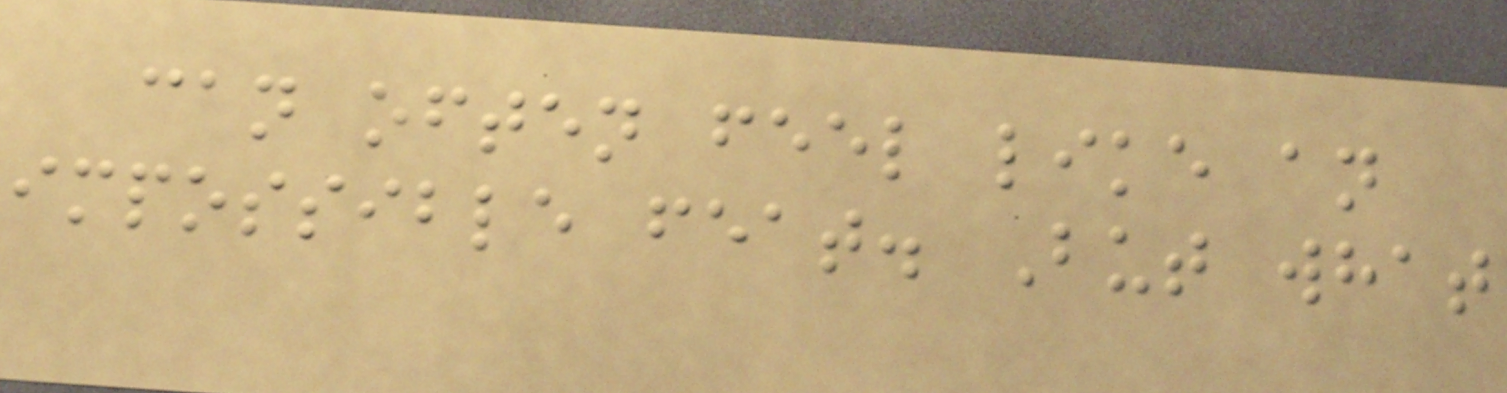can often feel like an
impossible feat. But what
